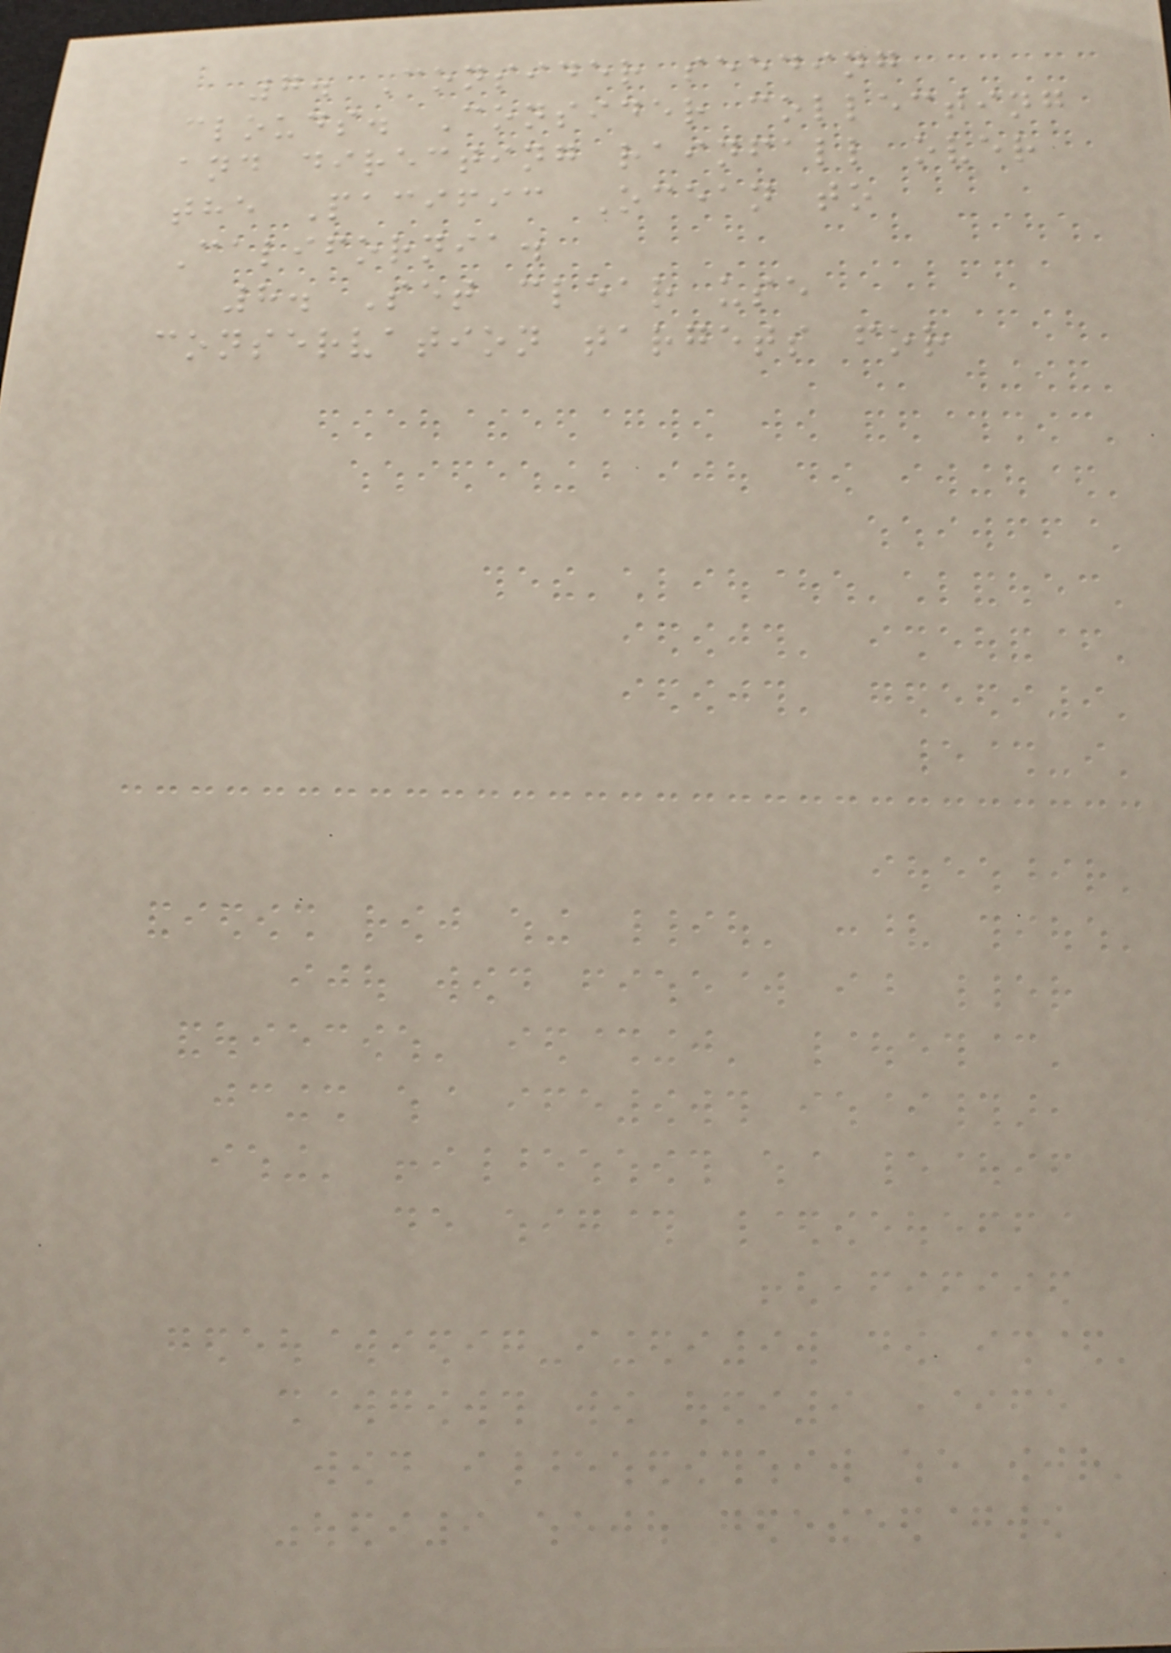7. Consider seeding
clouds. Consider collecting
and directing rainfall over
the Pacific Ocean to
California.
8. Set clear use
conservation targets for
